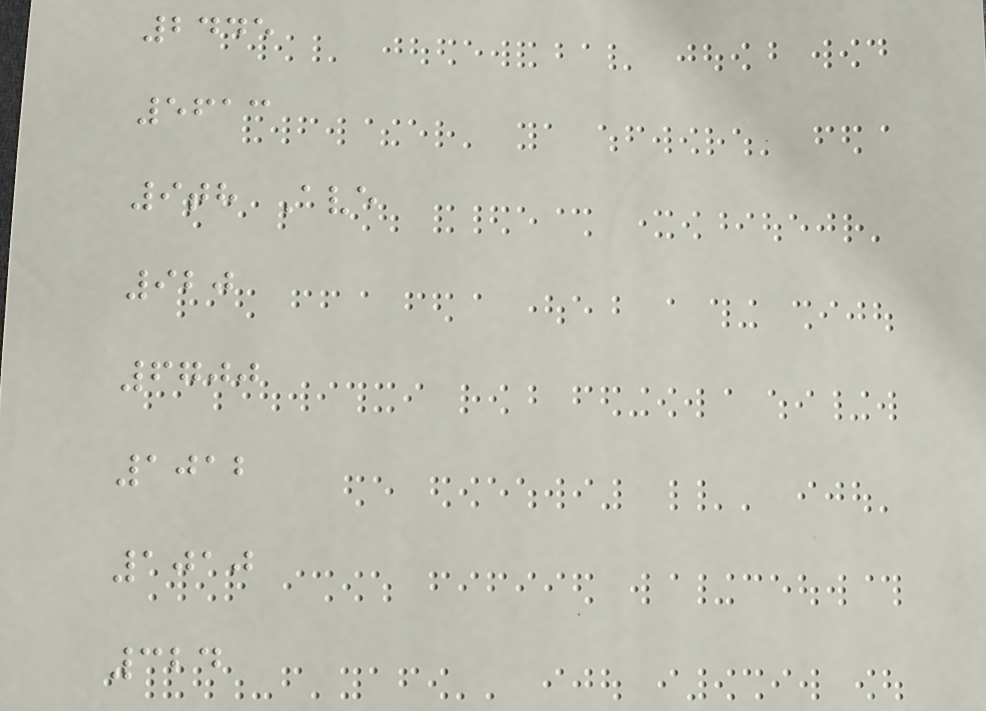2445
5613
9th Ave
920
6700
1012
1010
324
